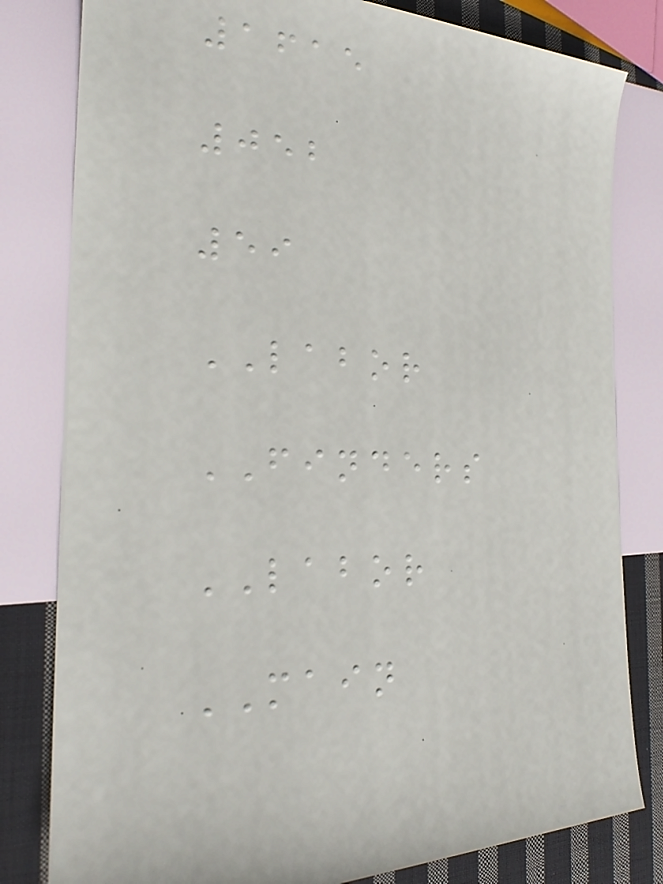1615
052
59
LABOR
FINDERS
LABOR
MAIN
